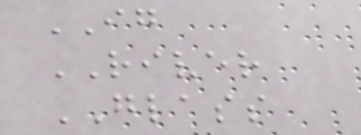IG
RIVER
GLASS
